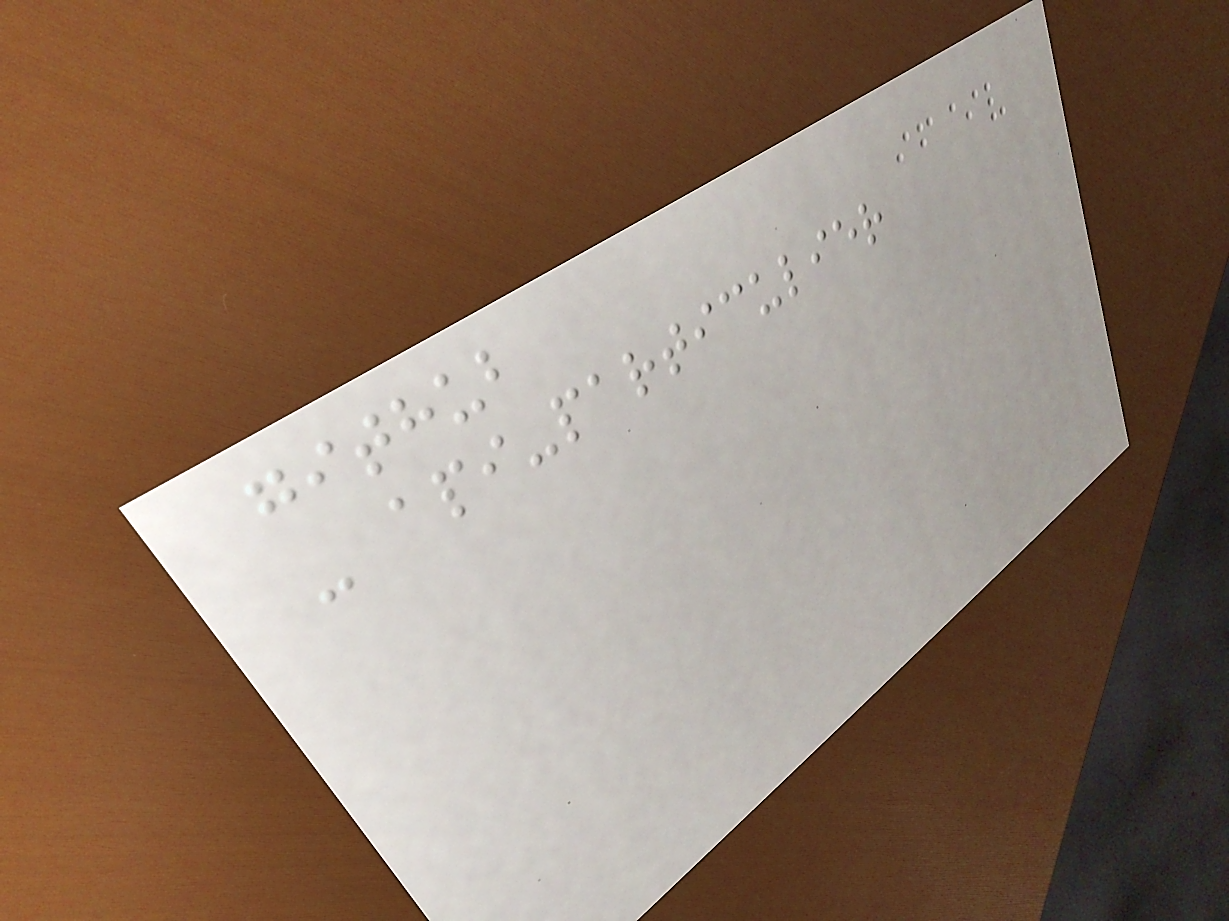github
- api-particulier
